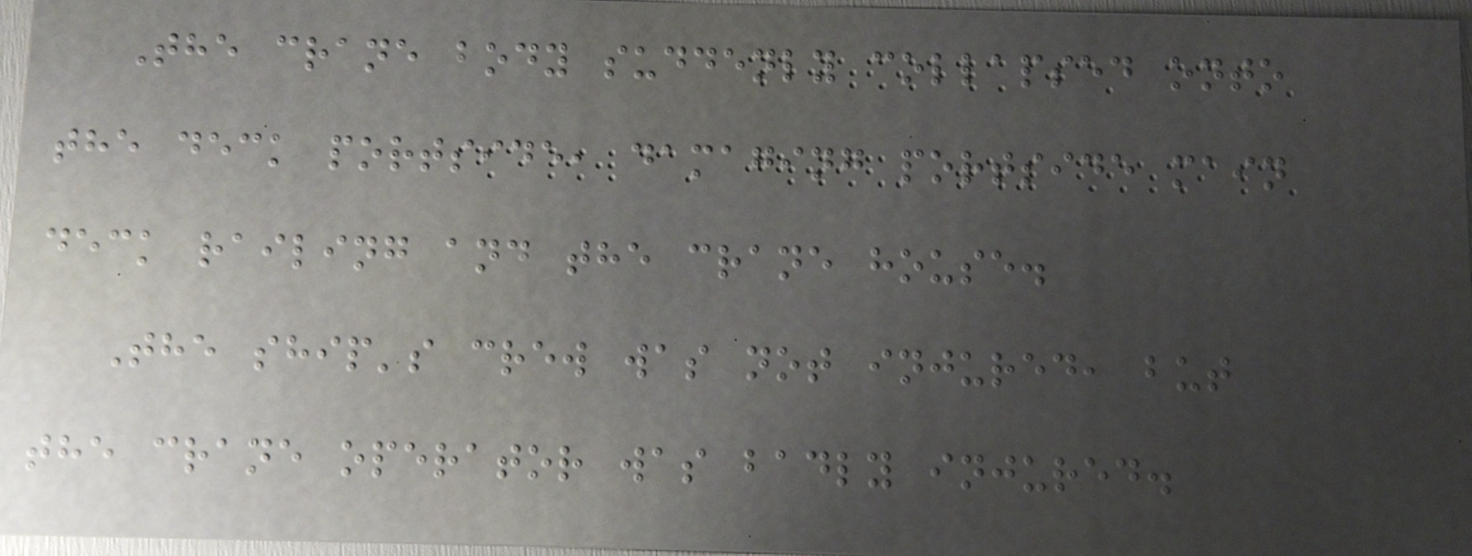The crane body suddenly collapsed onto
the deck portside, damaging portside main
deck railing and the crane house.
The ship's crew was not injured, but
the crane operator was badly injured.
